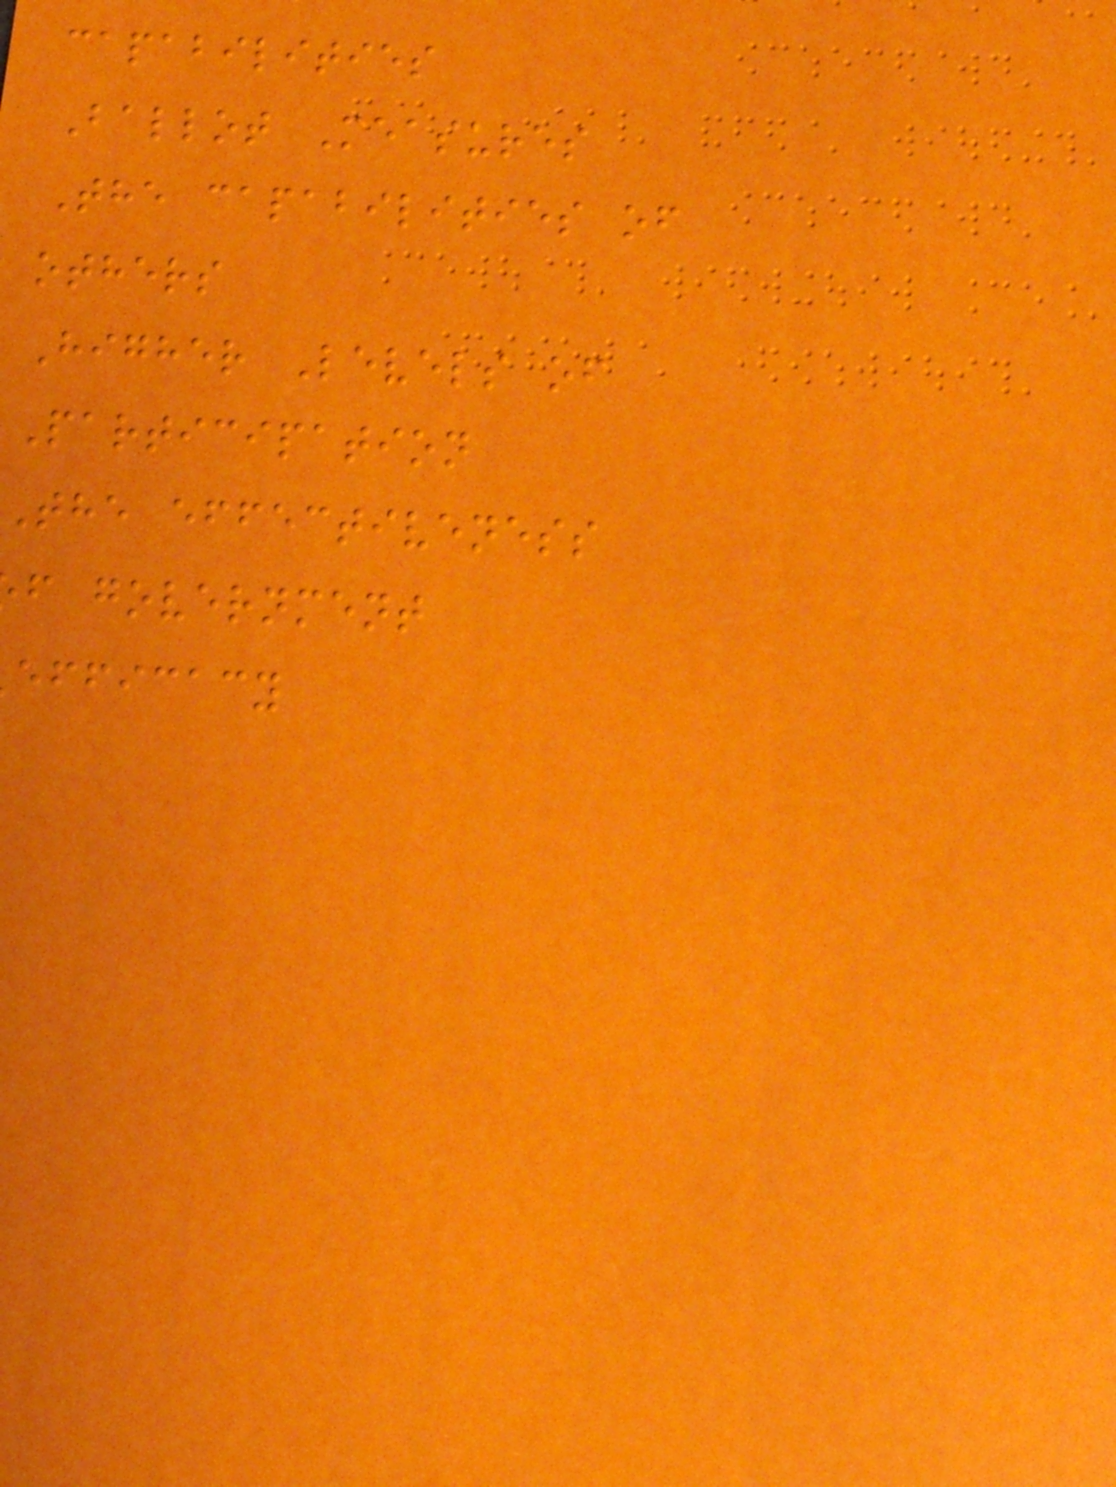capabilities
Ballot Measures
The capabilities of
others
Higher Levels of
Participation
The effectiveness
f government
efficacy
